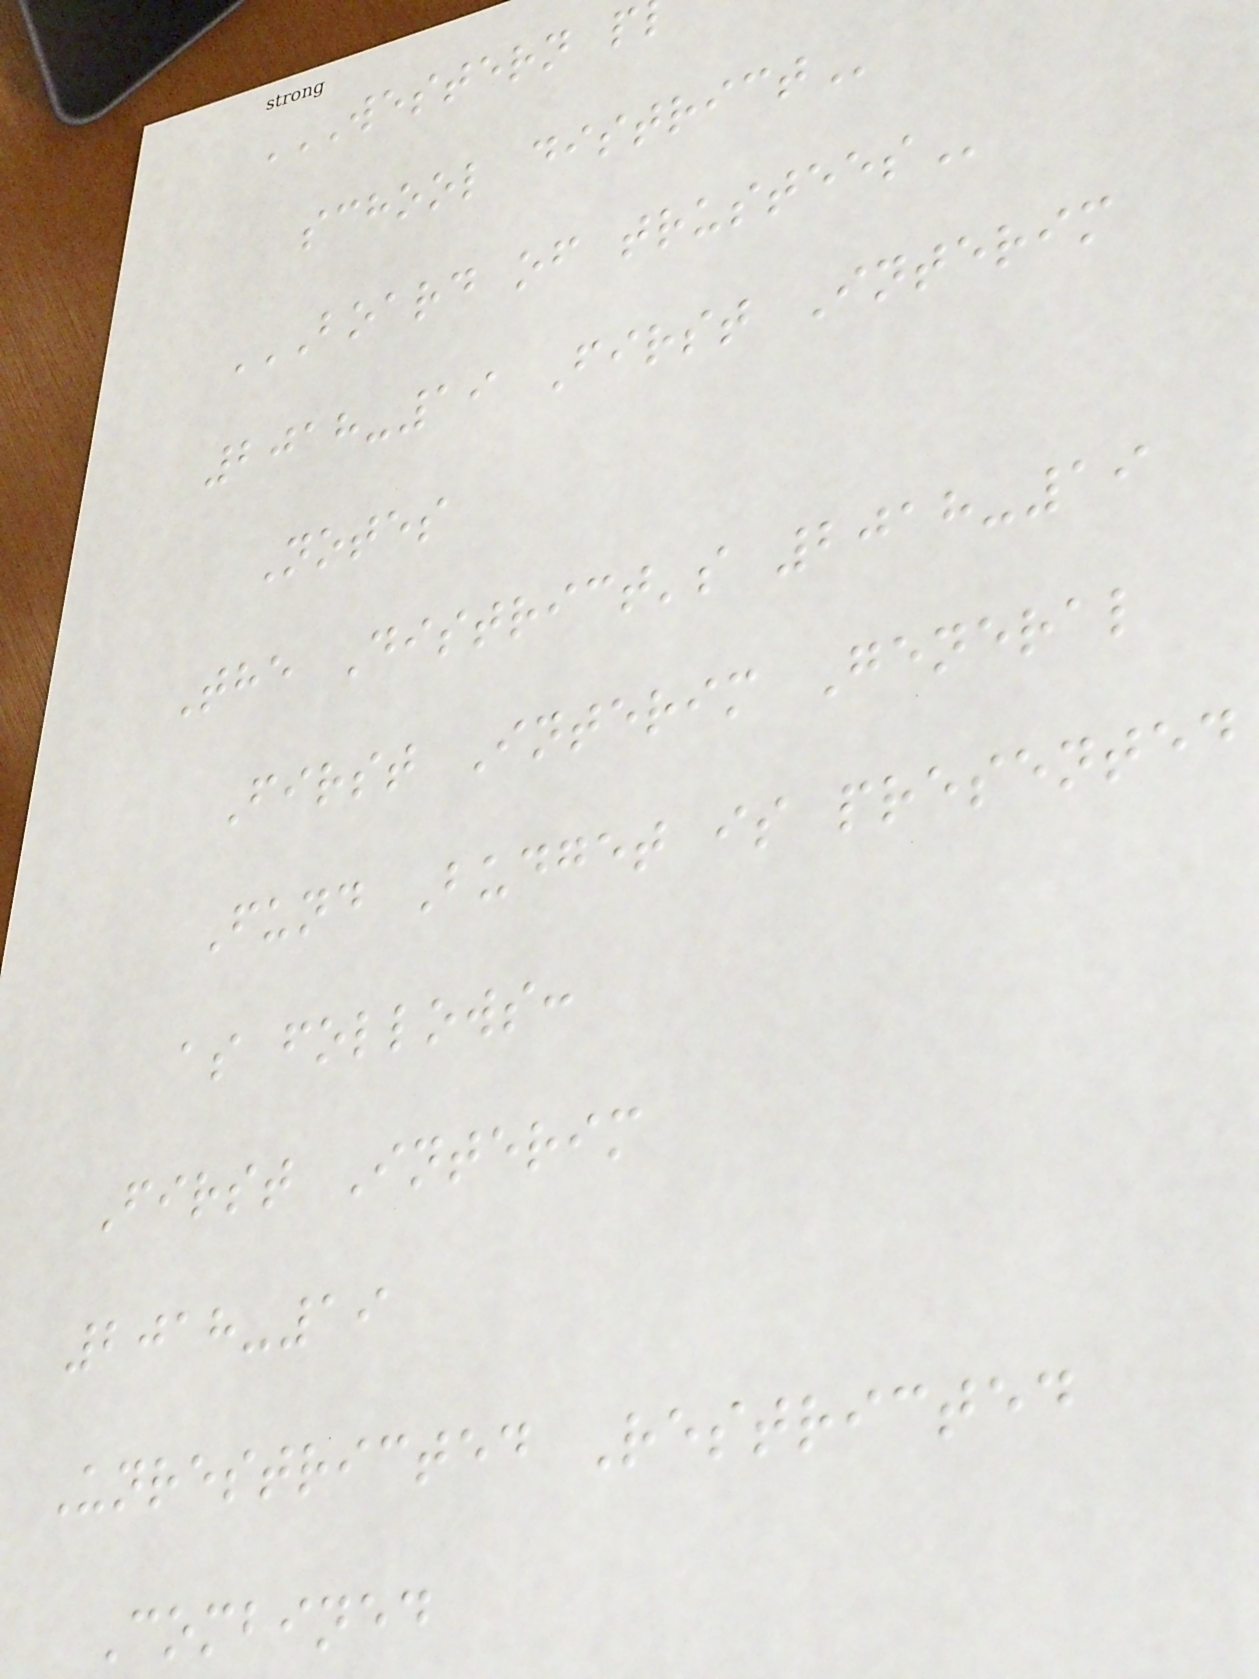school
BOARD OF TRUSTEES
2018-19 First Interim
Notes
The District's 2018-19
First Interim General
Fund Budget is presented
as follows:
First Interim
2018-19
Unrestricted Restricted
Combined
